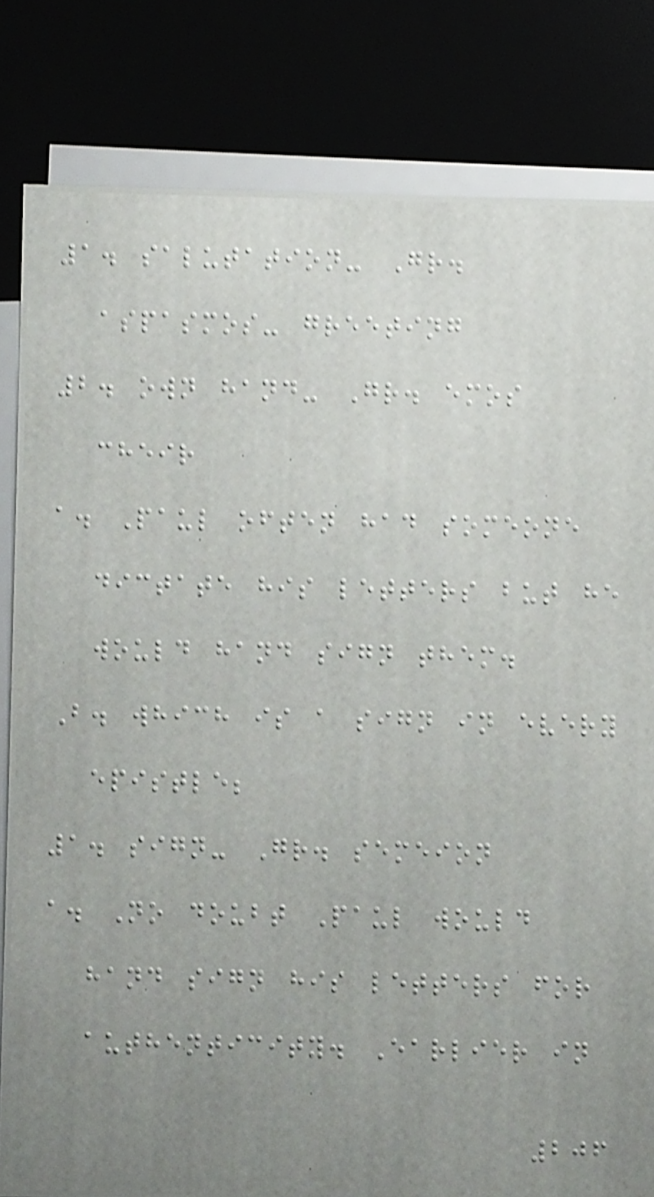1. salutation- Gr.
aspasmos- greeting
2. own hand- Gr. emos
cheir
a. Paul often had someone
dictate his letters but he
would hand sign them.
B. which is a sign in every
epistle;
1. sign- Gr. semeion
a. No doubt Paul would
hand sign his letters for
authenticity. Earlier in
206
